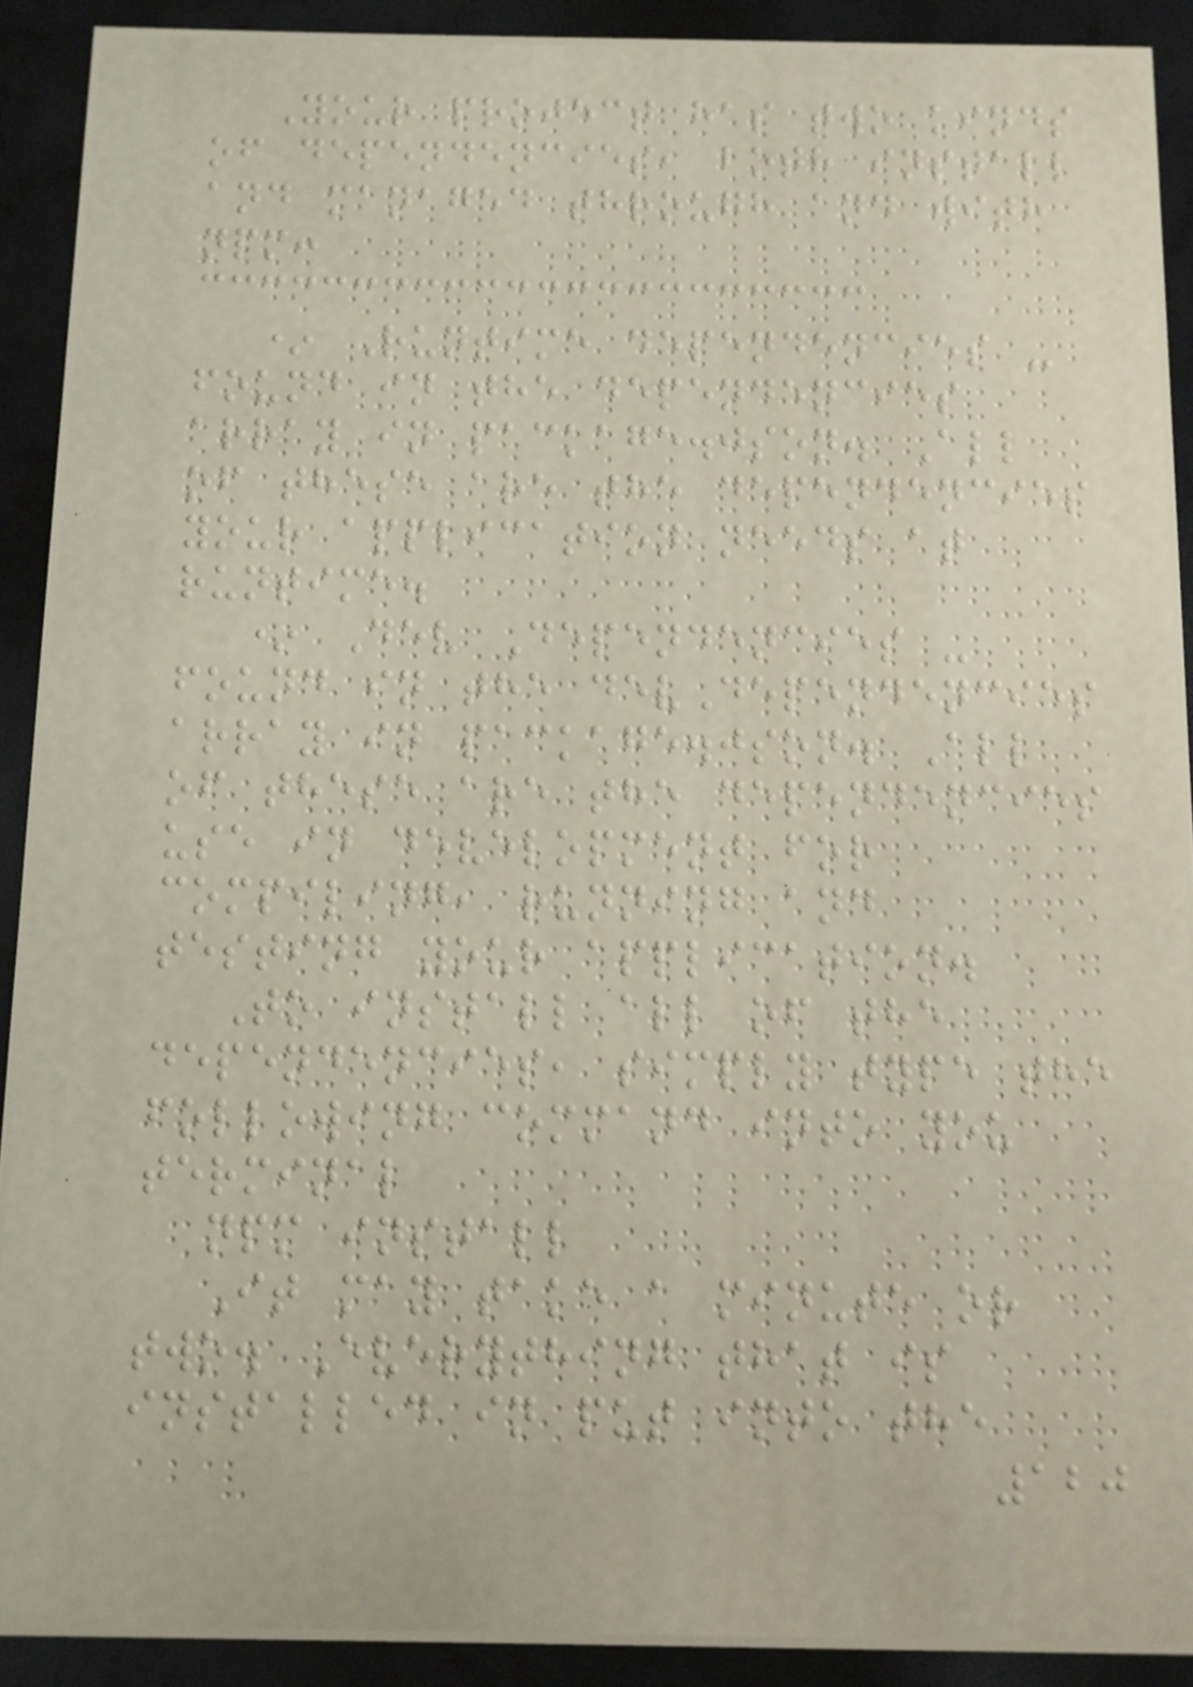Your project has two kinds
of dependencies, both install
and managed through and with
npm:
* Runtime dependencies -
found in the dependencies
array in package.json. All
of these are the dependencies
your application needs at
runtime.
* Dev Dependencies -
found in the devDependencies
array in package.json. All
of these are the dependencies
use in development for
compiling, running and
testing your application.
To install all of the
dependencies, simply type the
following command into you
terminal
npm install
It may take a minute or
two. Everything that is
installed in put into the
120
